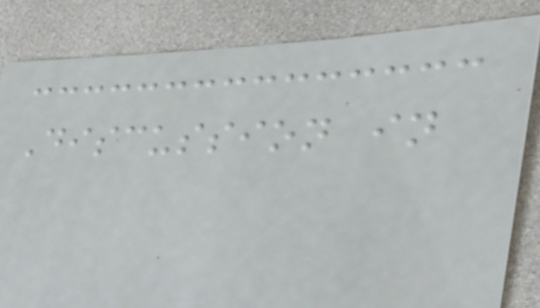Discussion in
